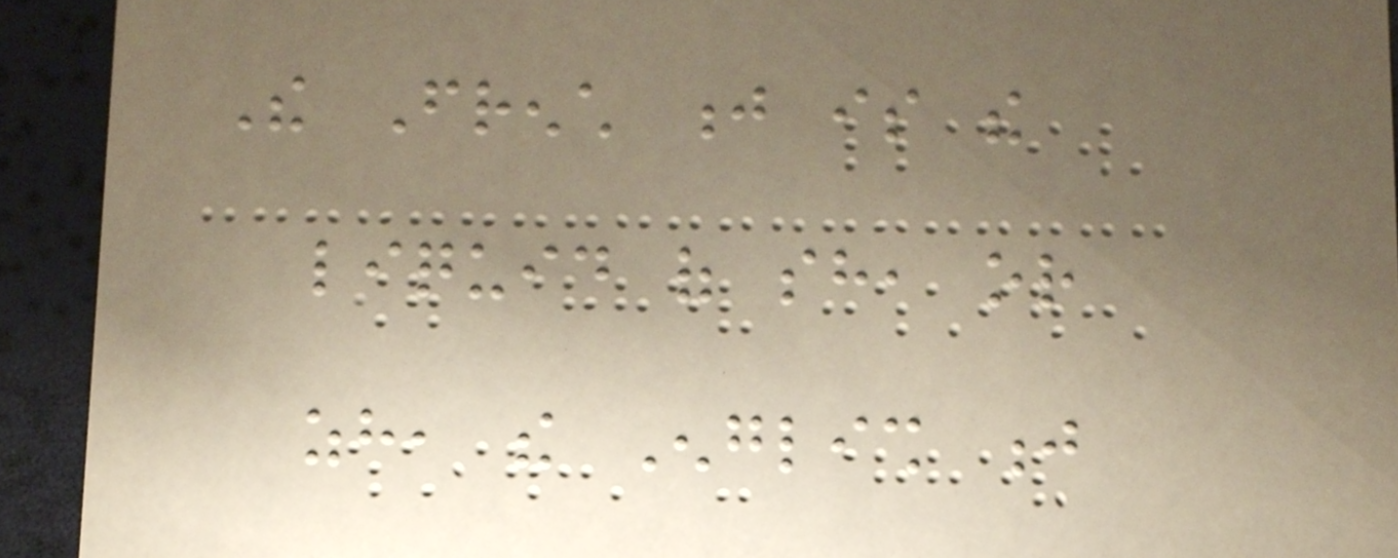The French j is the
liquid of sh, or
zh, the English j
